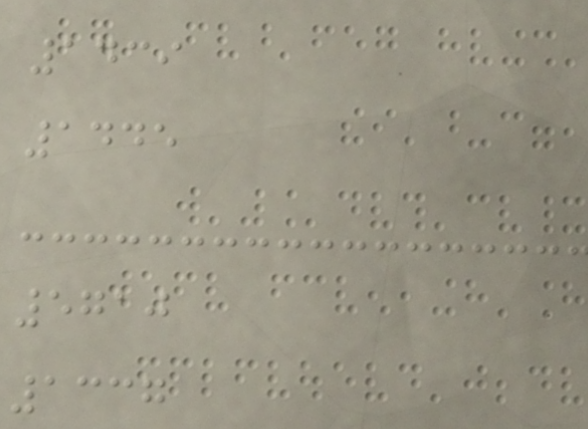1439
1445
5710
1337
